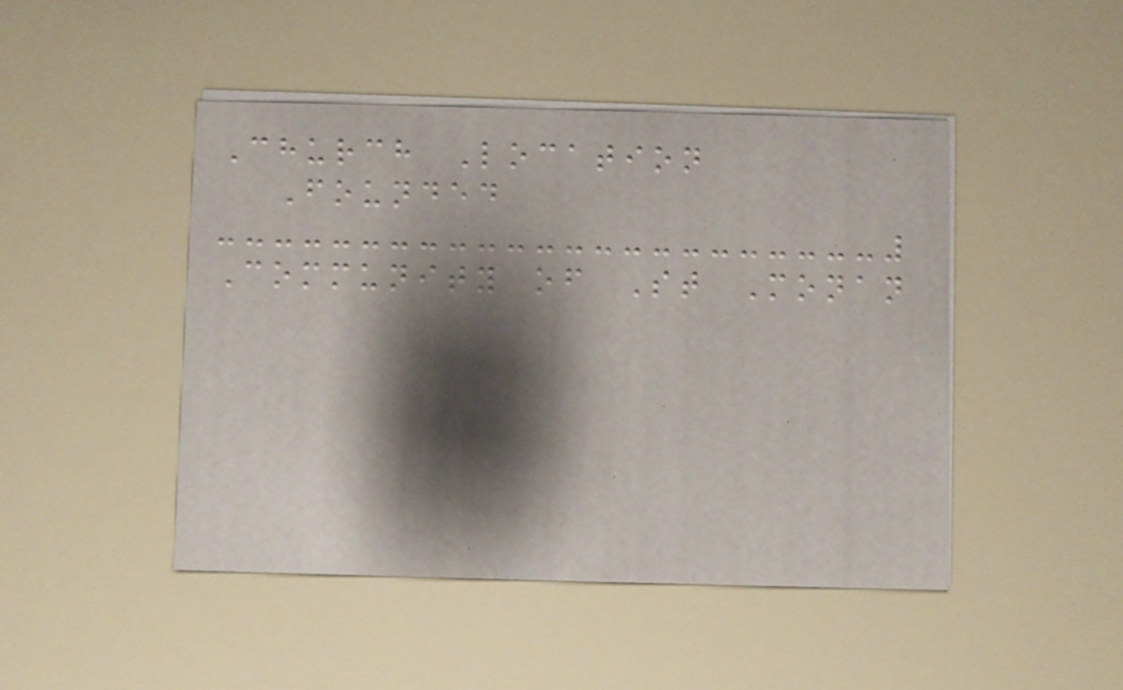Church Location
Founded
Community of St Monan
